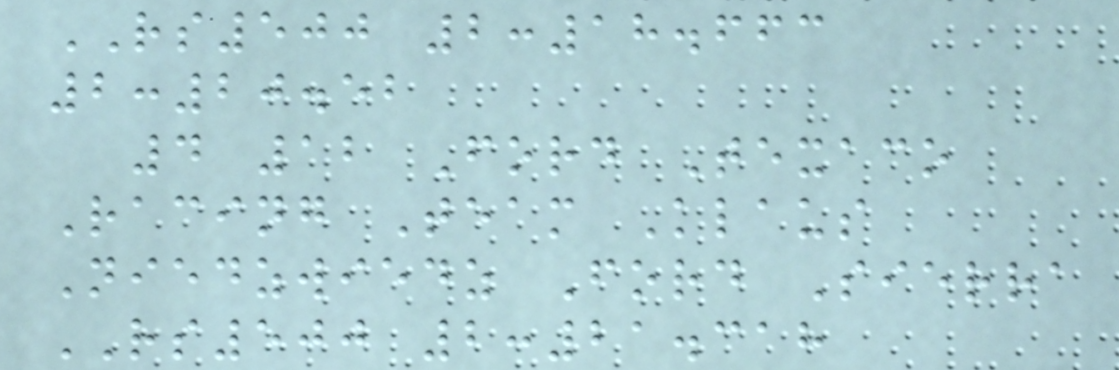RS500 2:18.663
2:20.52
4 12 Ford Texaco
Racing Team Klaus
Niedzwiedz Ford Sierra
RS500 2:21.318
